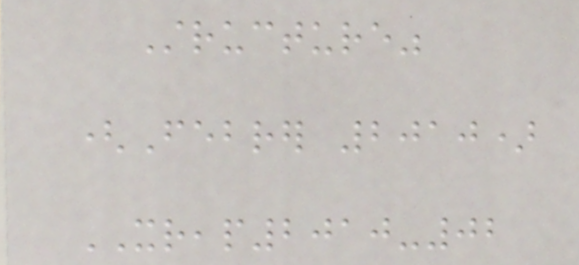Structure"
(Febrer 2010)
XREAP2010-02
